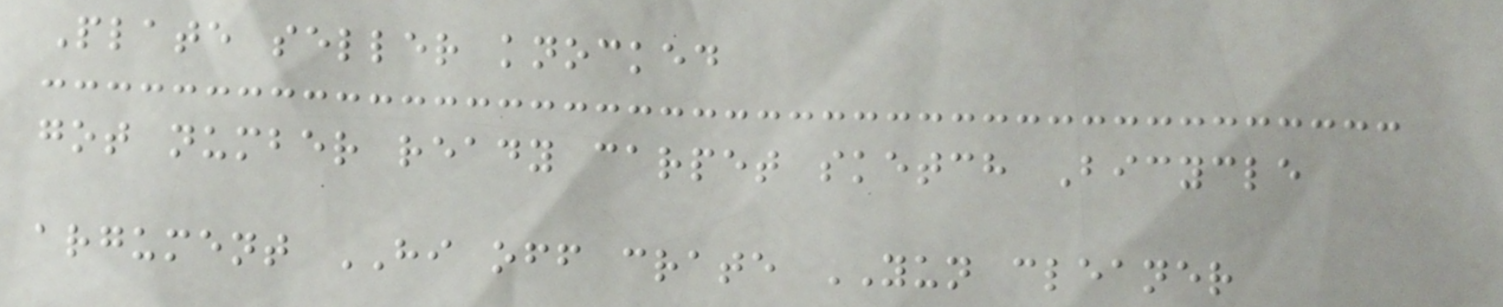Plate seller knocked
got number ready carpet sketch Bicycle
argument HI off crate YUN cleaner
